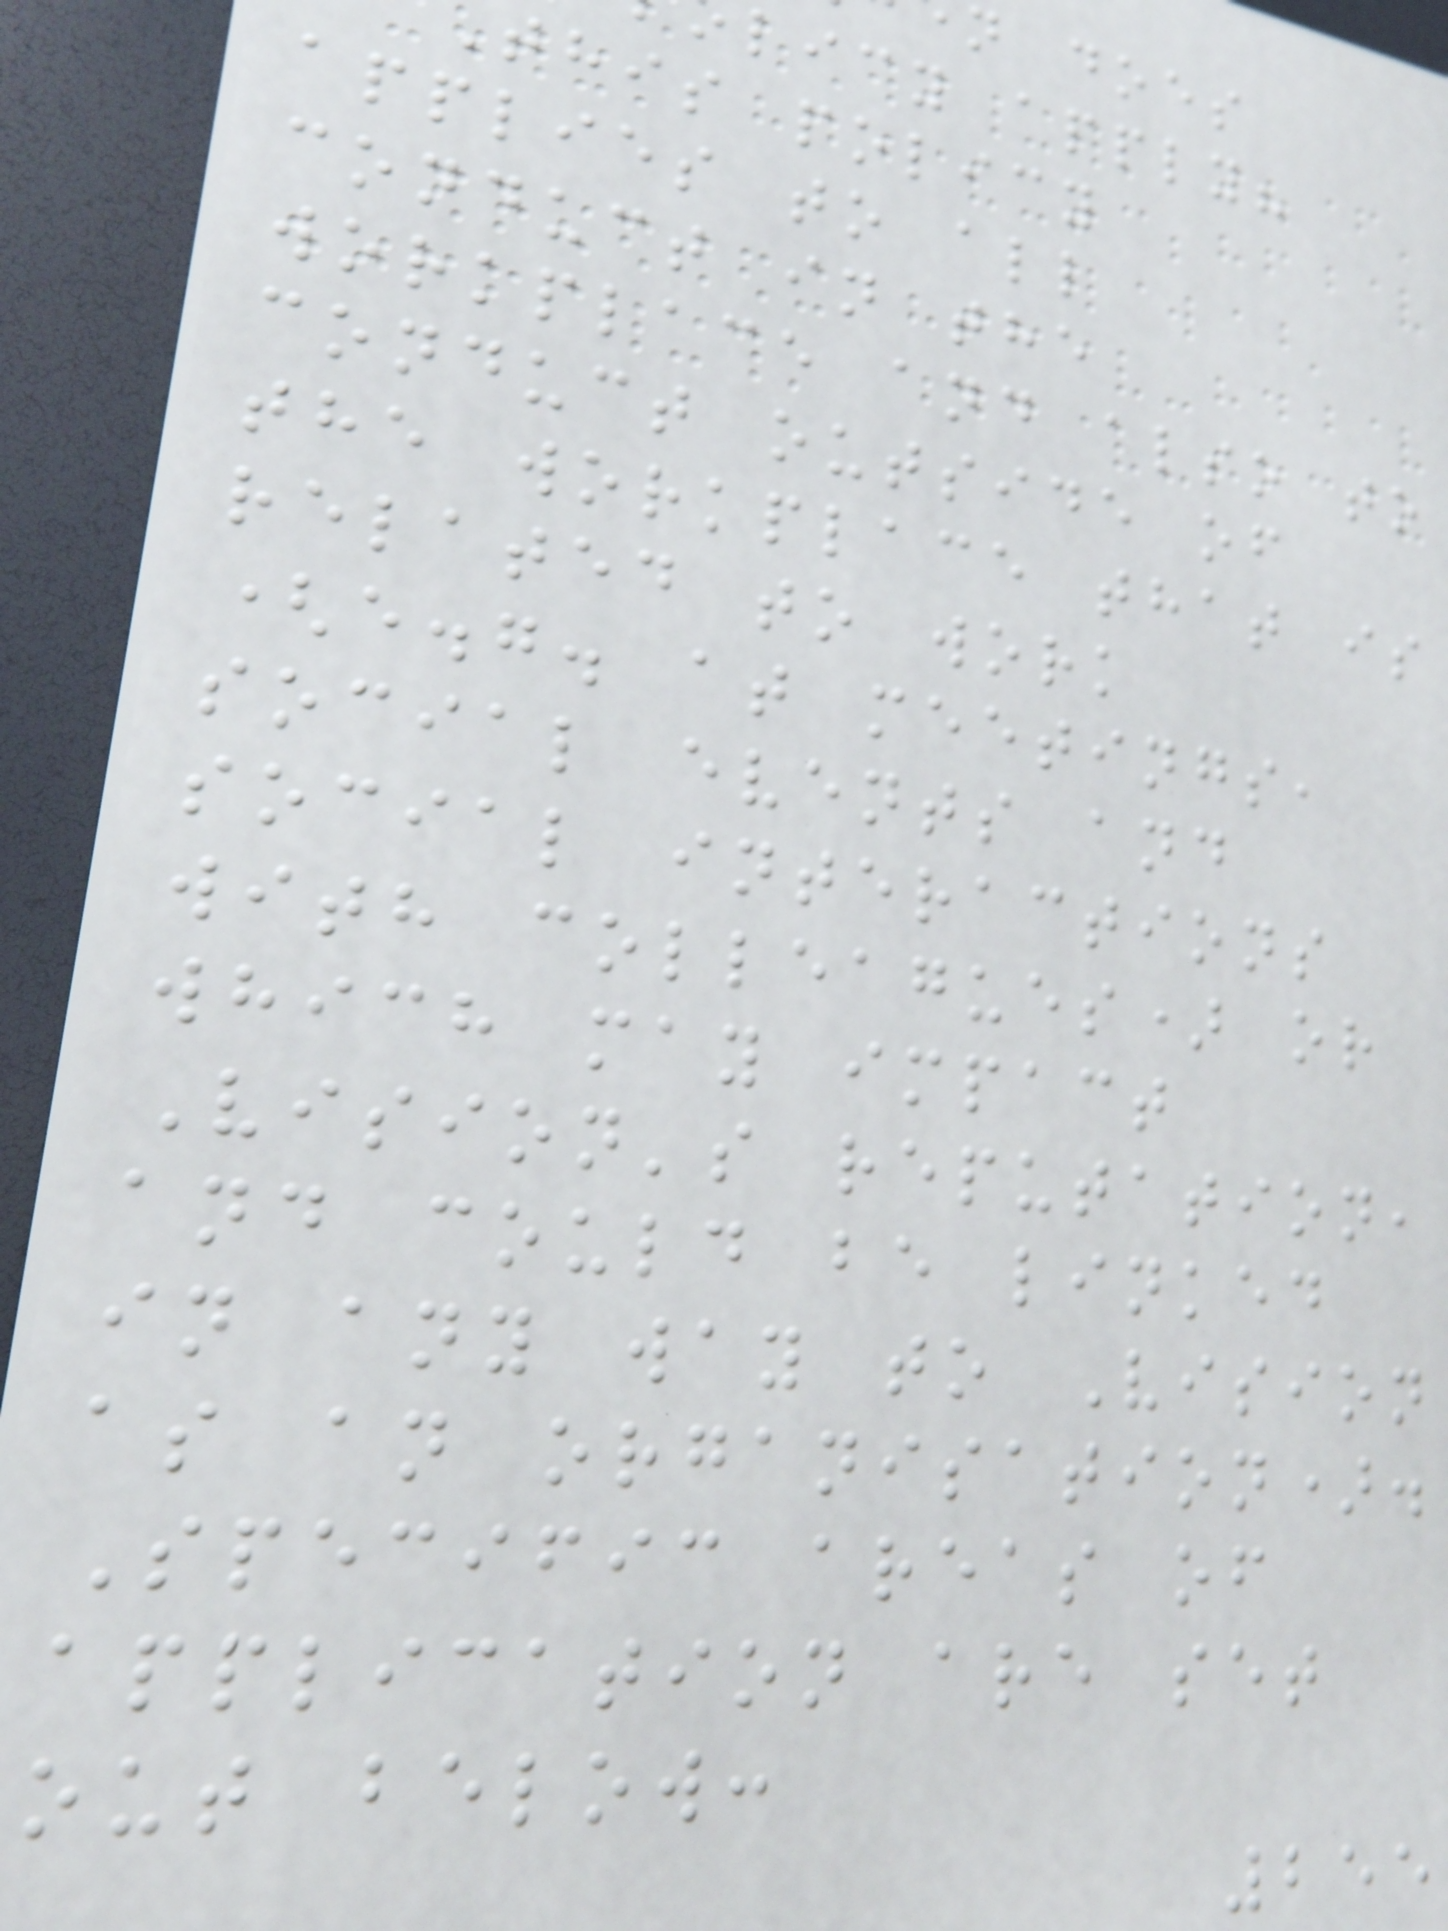n does
licy apply?
this policy
applies to all
conduct in the
workplace and also to
conduct outside of
the workplace that is
related to work
(e.g. at meetings,
social events and
social interactions
with colleagues) or
which may impact
Vision's reputation,
and could be linked
in any way to Vision
as an organisation).
Specific areas of
application are set
out below:
255
